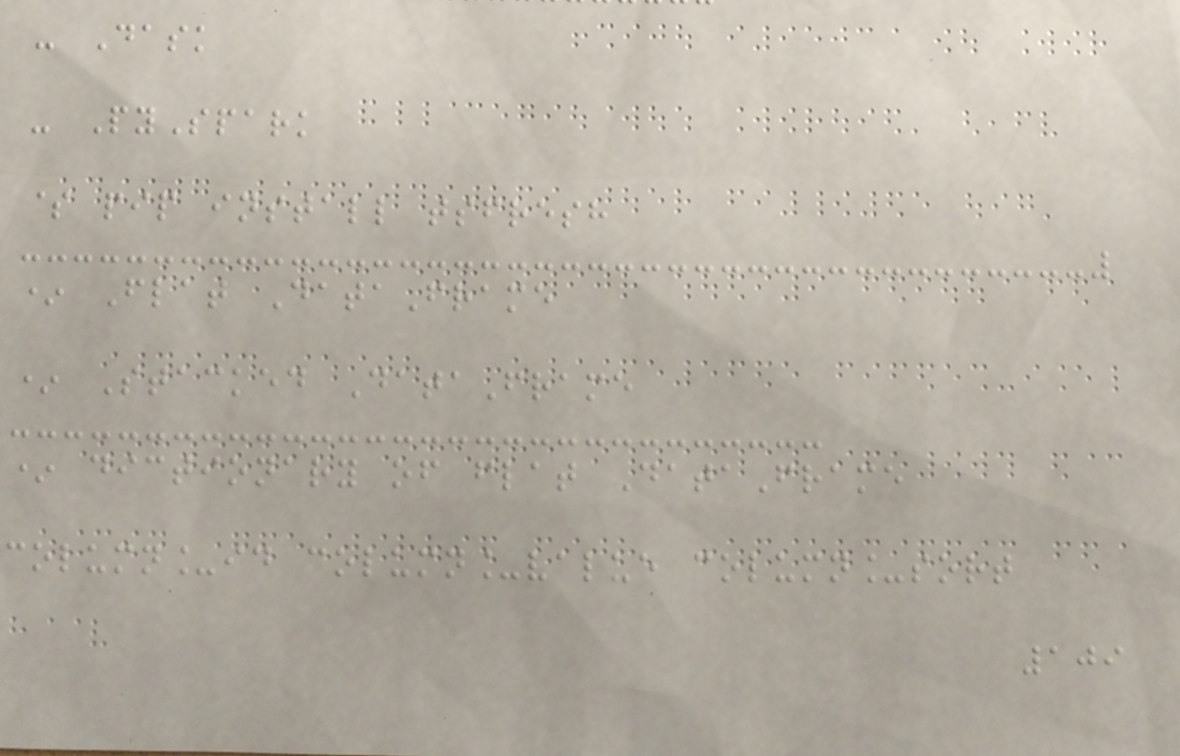- Dask
- PySpark
$ pip install tsfresh
* Flat DataFrame
* Stacked DataFrame
* dictionary of flat DataFrame
column_id column_value column_sort
109
